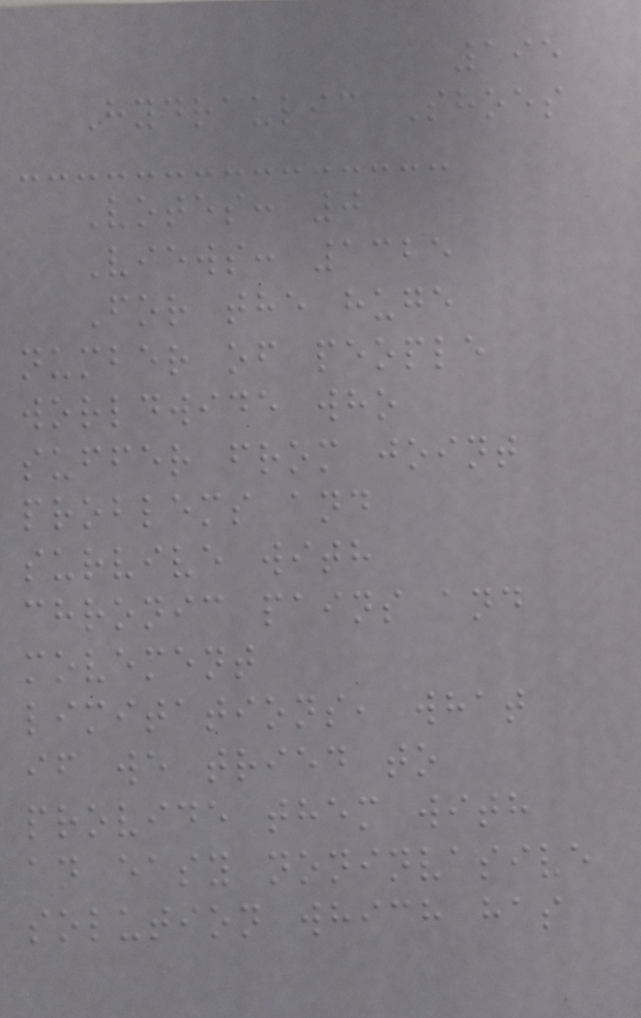195
Hydraulic Shoes
Votes: 0
Views: 1325
For the huge
number of people
worldwide who
suffer from joint
problems and
survive with
chronic pains and
movement
limitations, what
if we tried to
provide them with
an easy noninvasive
solution which has
